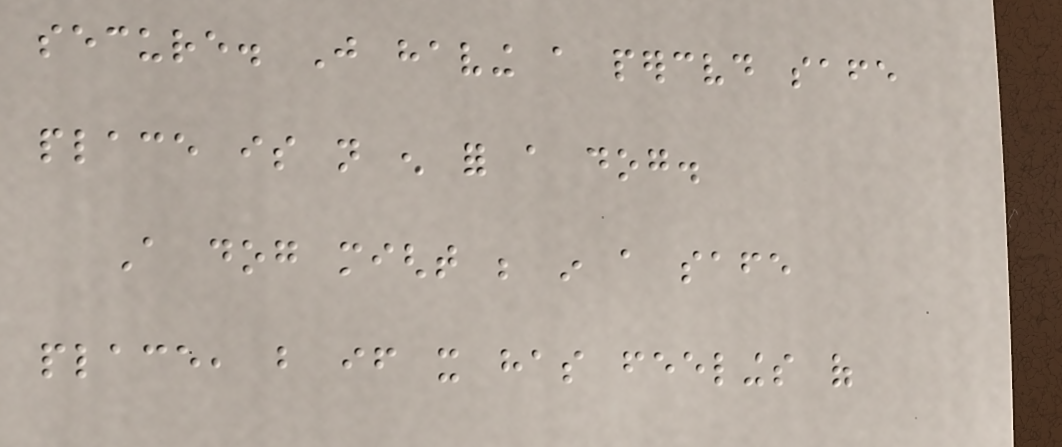secure. Just having a perceived safe
place is not enough for a dog.
A dog might be in a safe
place, but if it has feelings of
